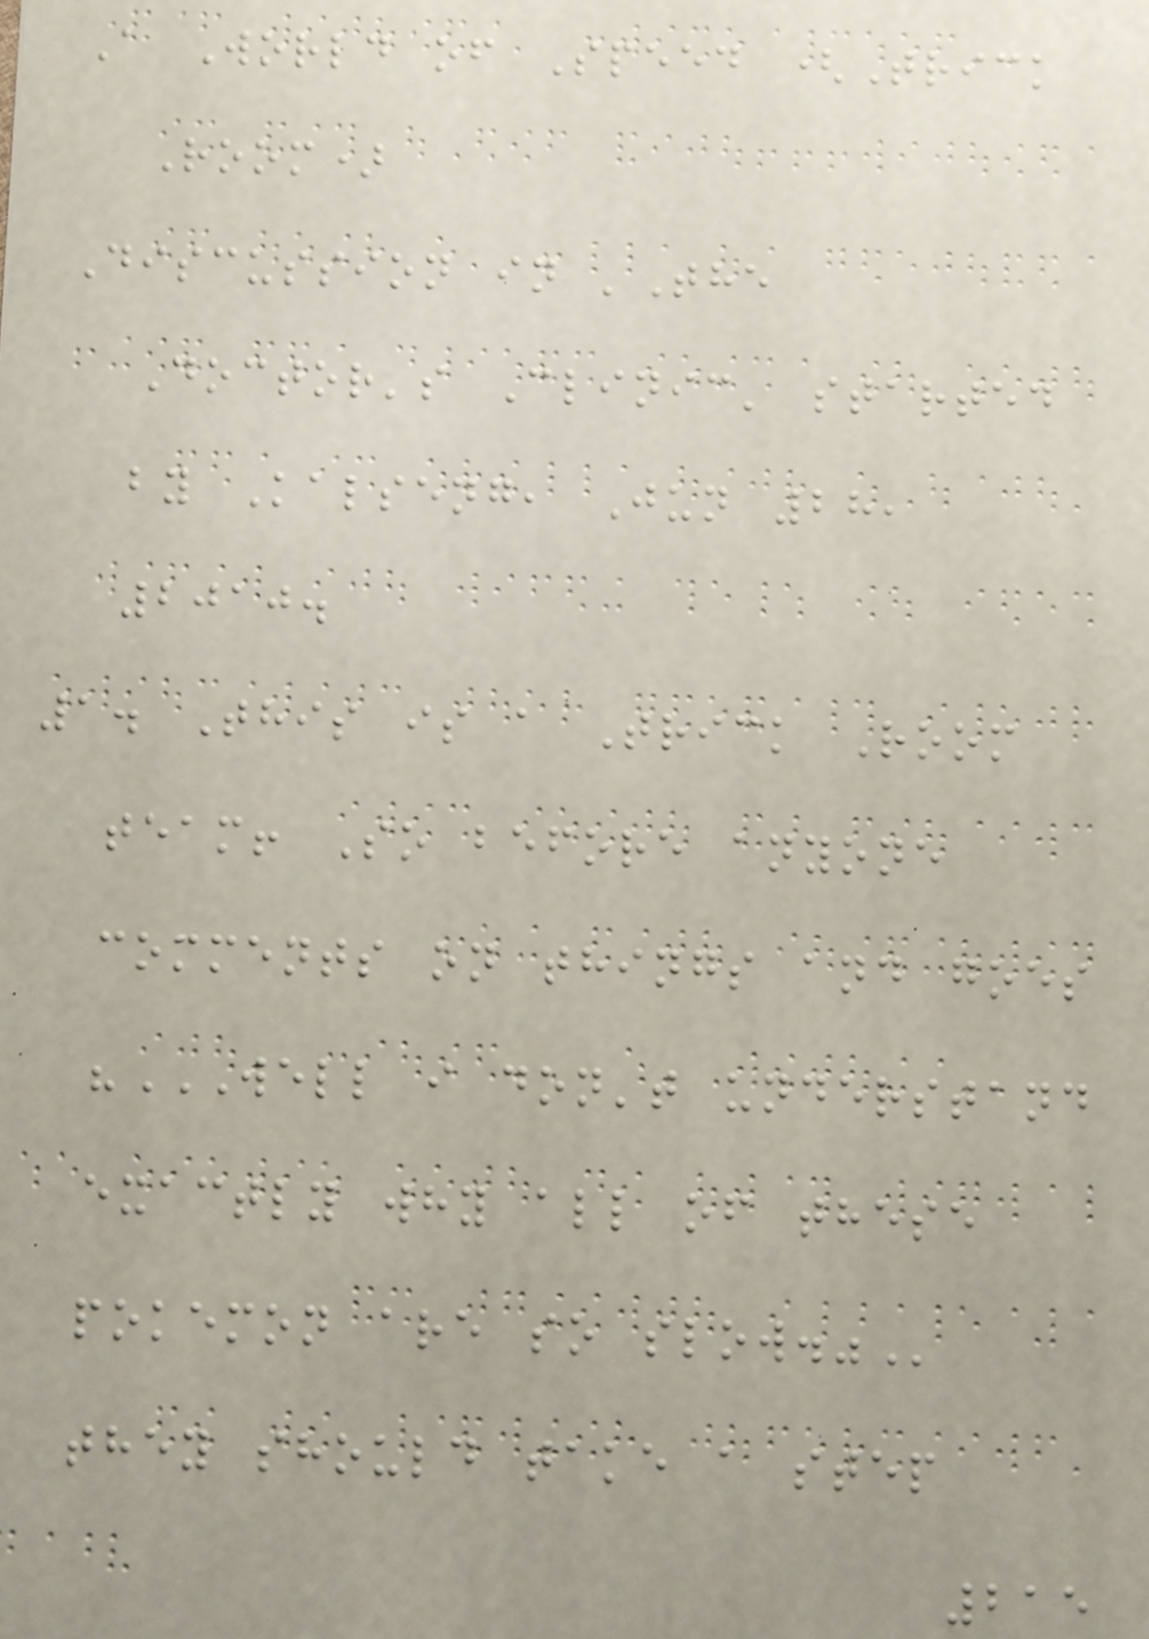A World of Speed (Trick
Room)
Discussion in 'The
Doctor's Clinic' started
by Kalseng, Jun 28,
2010.
1. This is a Trick Room
team! So before anyone
comments on things and goes
"WELL I DON'T UNDERSTAND
EXACTLY WHY ALL OF THESE
POKEMON ARE SO SLOW."
they should take a step
215
